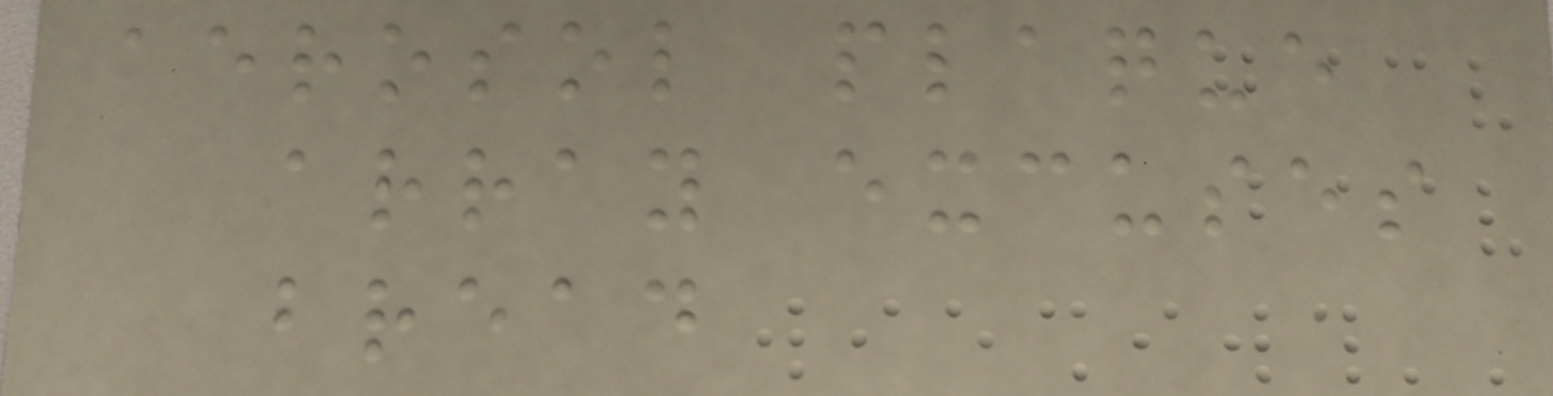aerosol plaque
array excuses
bread
